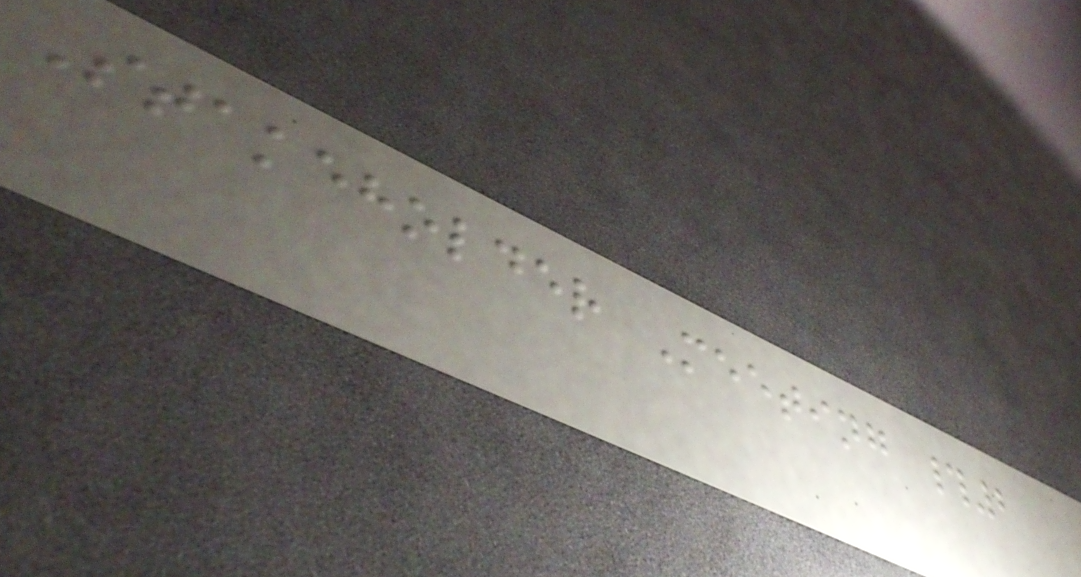Stakeholder Meeting #2
